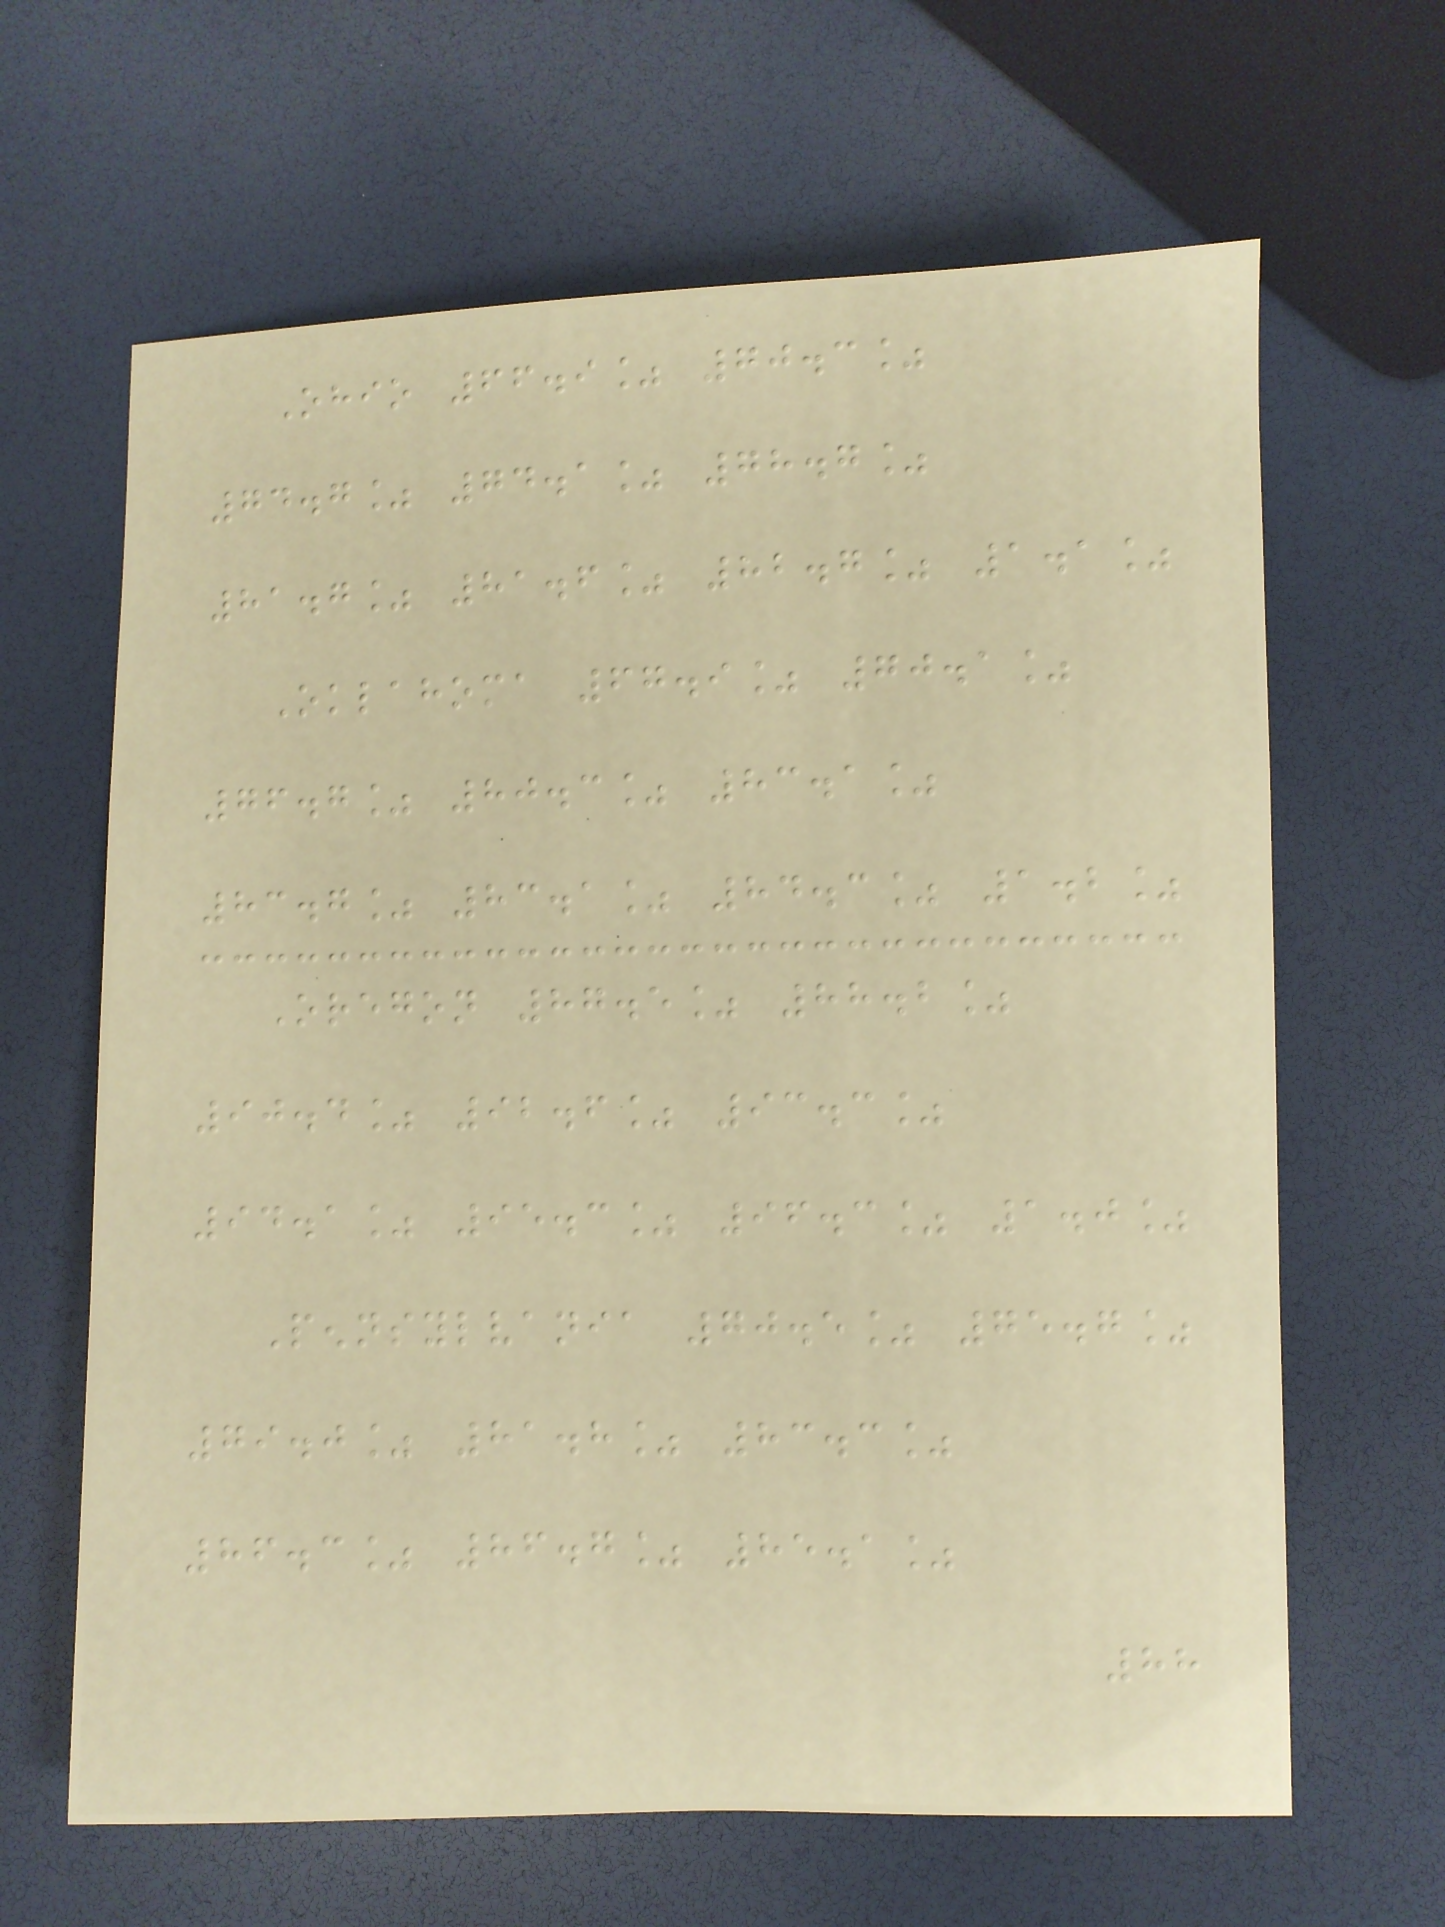Ohio 66.9% 70.3%
74.7% 74.1% 78.7%
81.7% 81.6% 82.7% 1.1%
Oklahoma 67.9% 70.1%
76.7% 80.3% 83.1%
83.7% 83.1% 84.3% 1.2%
Oregon 87.5% 88.2%
90.4% 92.6% 93.3%
94.1% 95.3% 96.3% 1.0%
Pennsylvania 70.5% 75.7%
79.0% 81.8% 83.3%
86.3% 86.7% 85.1%
88
